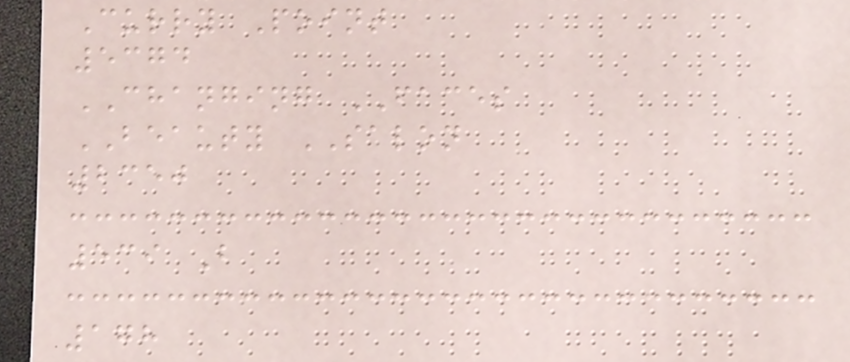Curry Point
5374
CHANGING FACES
BEAUTY SALON
2350
539 B
178
